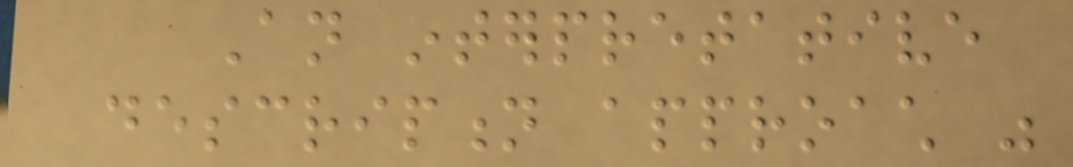An interpretative
description approach was
